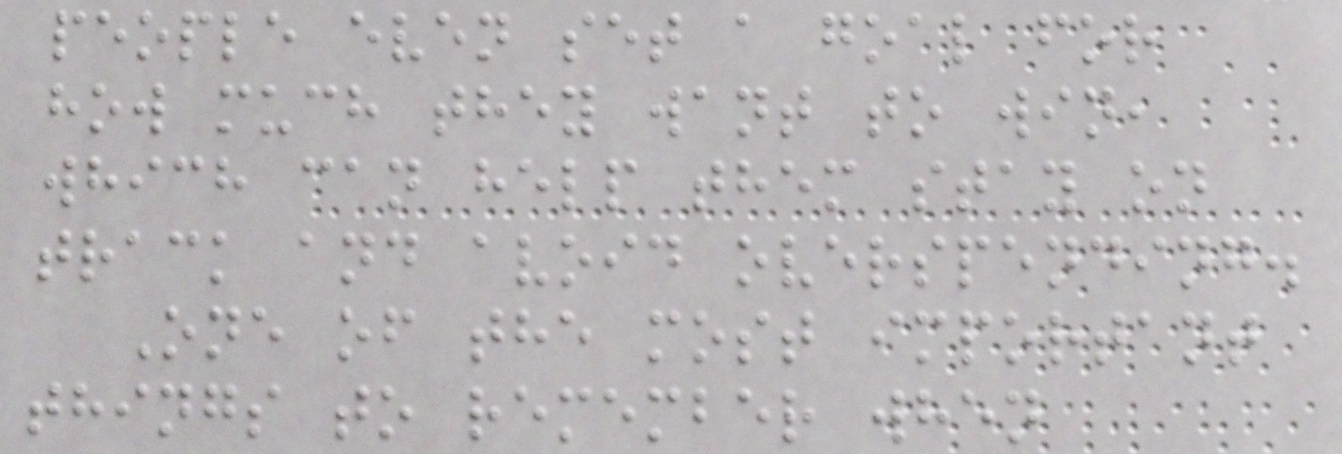people even set a goal for
how much they want to win,
which can help them stay on
track and avoid overspending.
One of the most important
things to remember when
